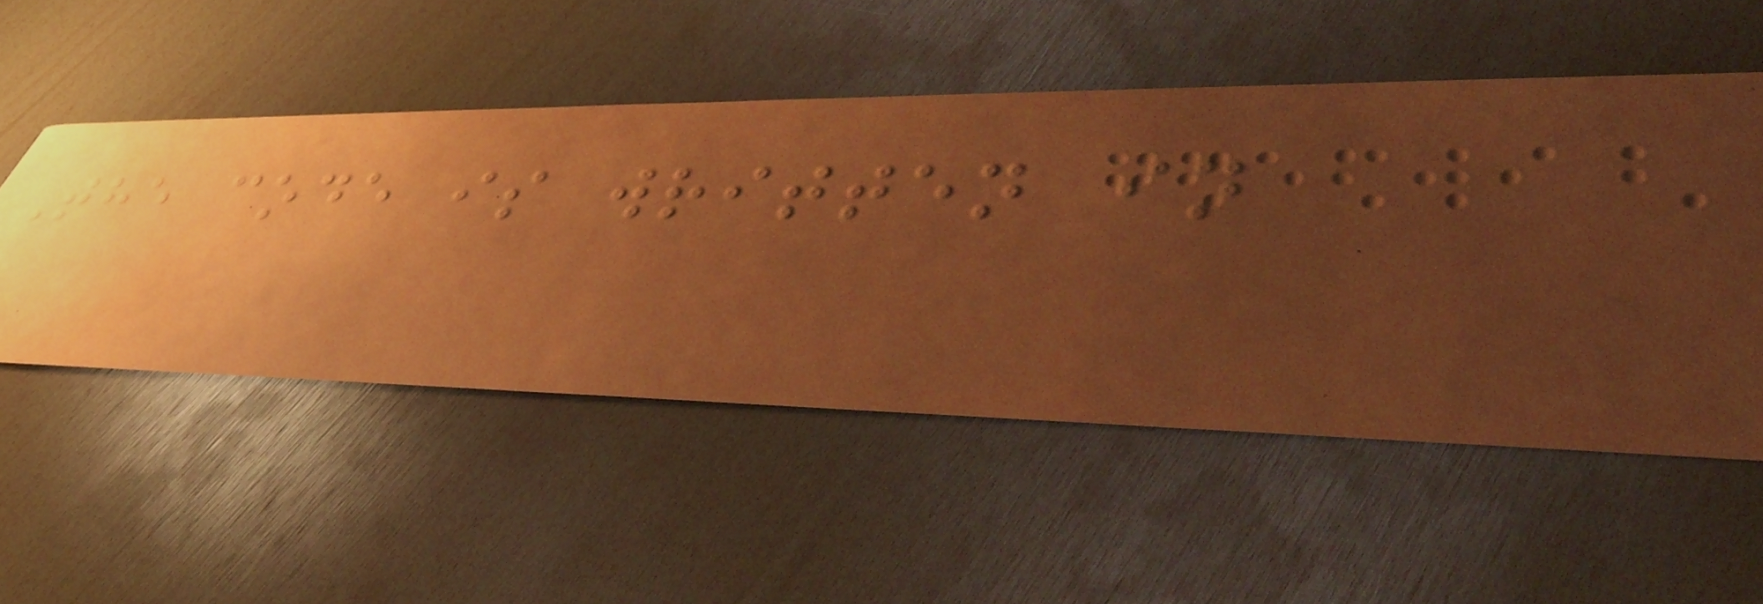The code is written in
